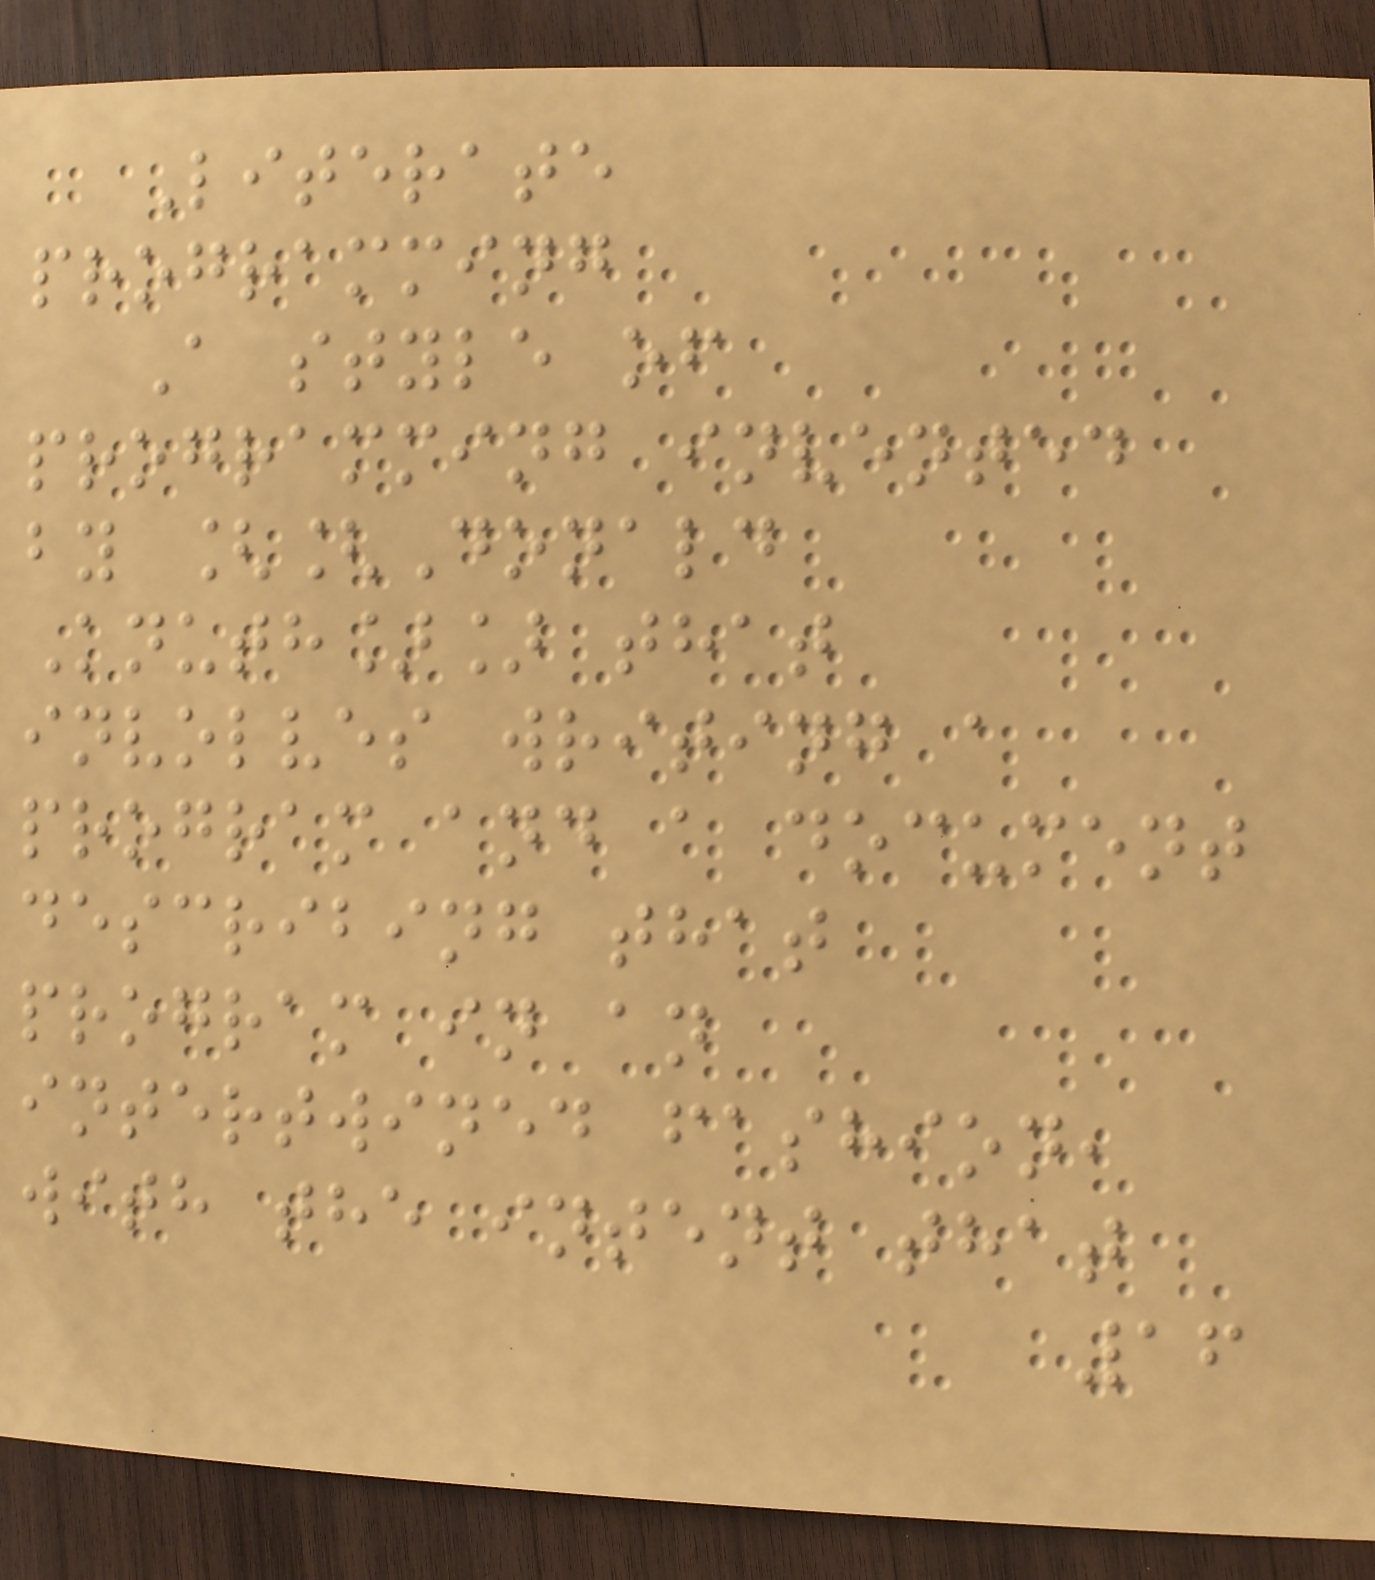Literate
programming
A style of
programming invented
by [[Donald
Knuth]] that
involves writing a
program and a document
describing that
program in an
intertwined fashion,
with the intent that
16
